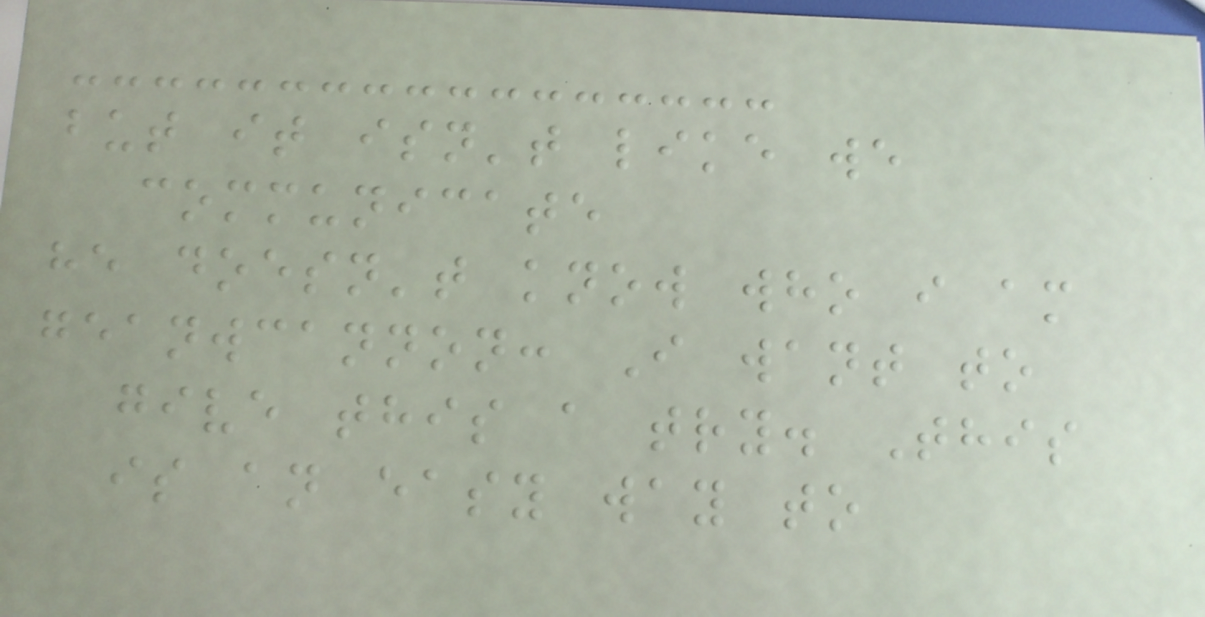but it isn't like we
communicate
he doesn't know who i am
geanwcannon: I want to
give this a try. This
is an easy way to
